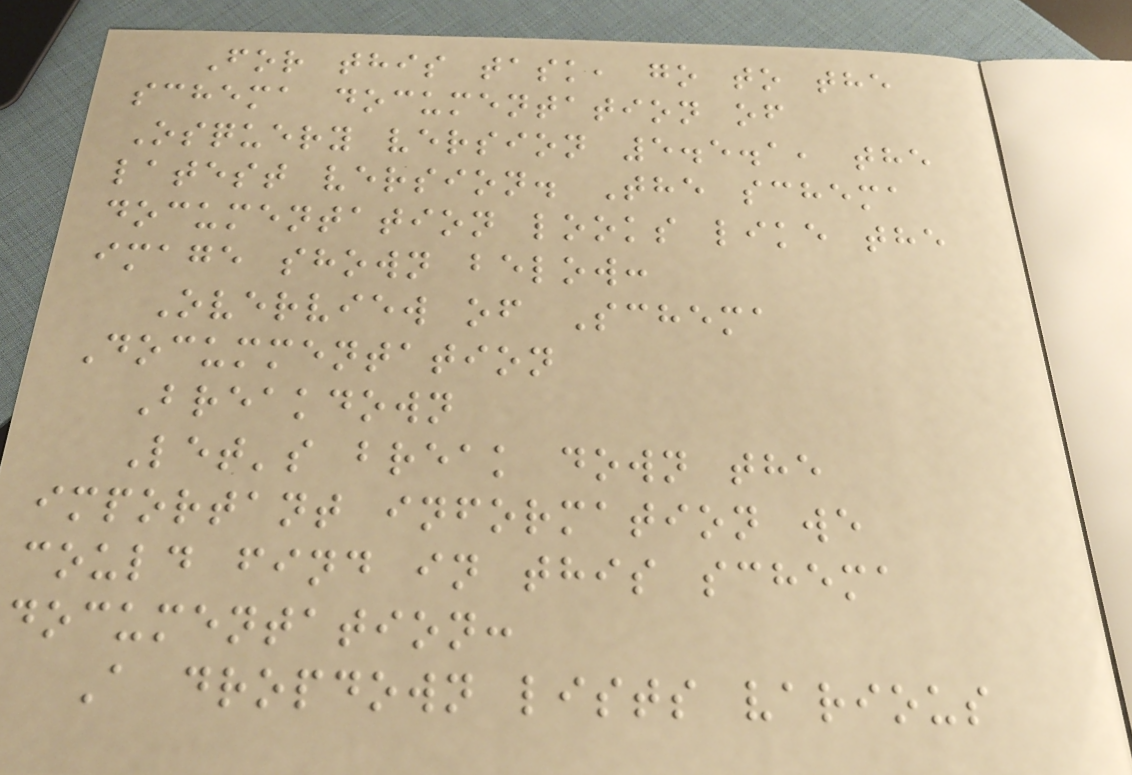For this task, go to the
schema documentation of
Osquery version 5.5.1, the
latest version. The schema
documentation looks like the
image shown below:
Overview of Schema
Docummentation
Breakdown
Let's break down the
important information we
could find in this schema
documentation:
A dropdown lists various
